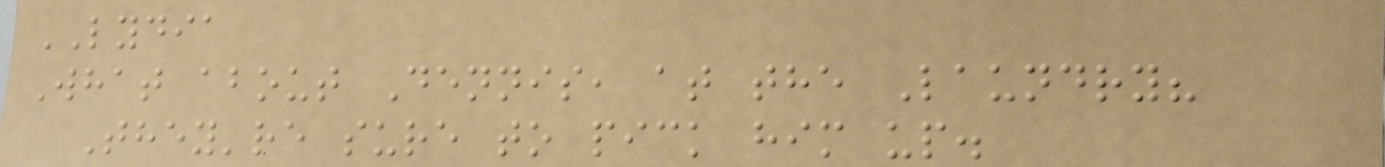LYDIA
What about Dennis, at the Laundry?
They're sure to pick him up.
